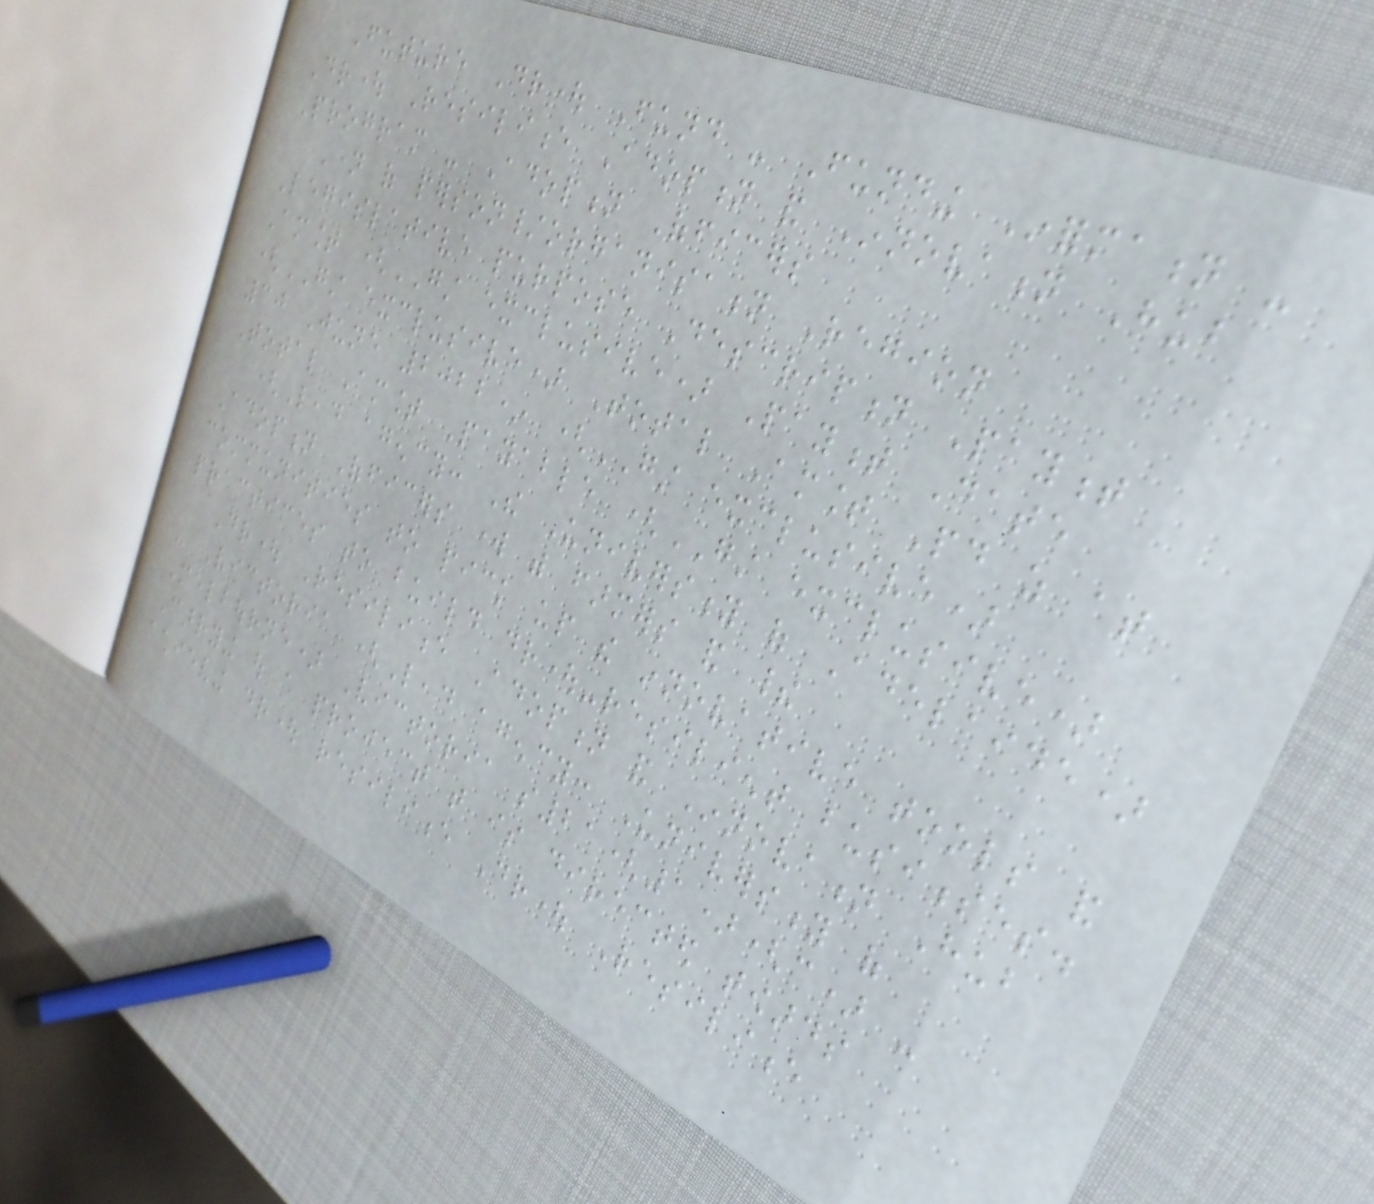Future Drought Fund - Funding Information -
Drought Resilience Adoption and Innovation Hub
Program - Adoption Officers
Name of person/organisation Region
Legislative purpose Description Payment
Amount (GST exclusive) Payment Date
(GST exclusive) Total Amount Paid as at
30 June 2022* (GST exclusive)
Total Amount Payable (GST exclusive)
(Lead agency: The University of Adelaide)
Adoption Officers work with farmers and their
communities to pick up the innovative tools and
practices to build drought-resilient businesses.
Drought Resilience Adoption and Innovation Hub
- Victoria (Lead agency: University of
Melbourne) Victoria s21(1)(c) -
Carrying out a project that is directed towards
achieving drought resilience Drought Resilience
